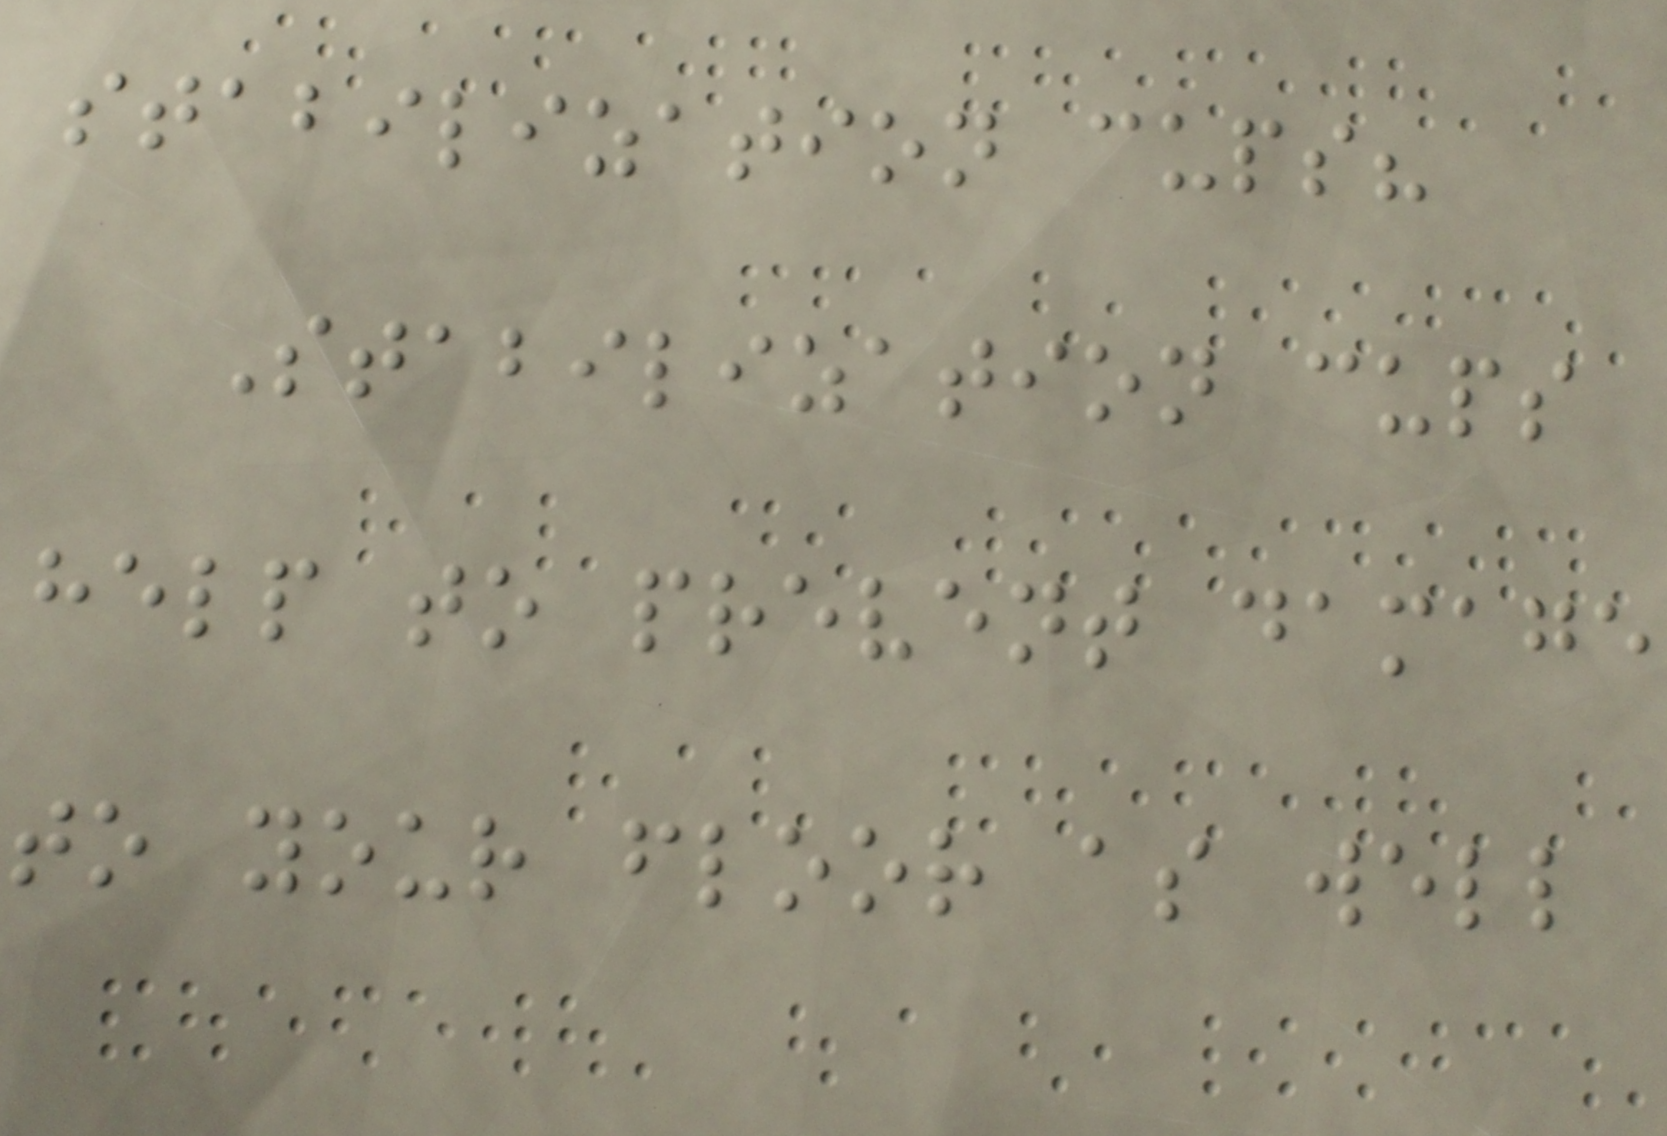stabilization cups?
Stabilization cups
help to prevent damage
to your floor as well
